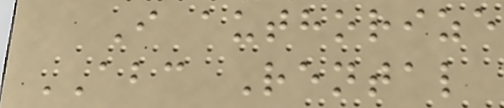I authorize
ABC Rental
